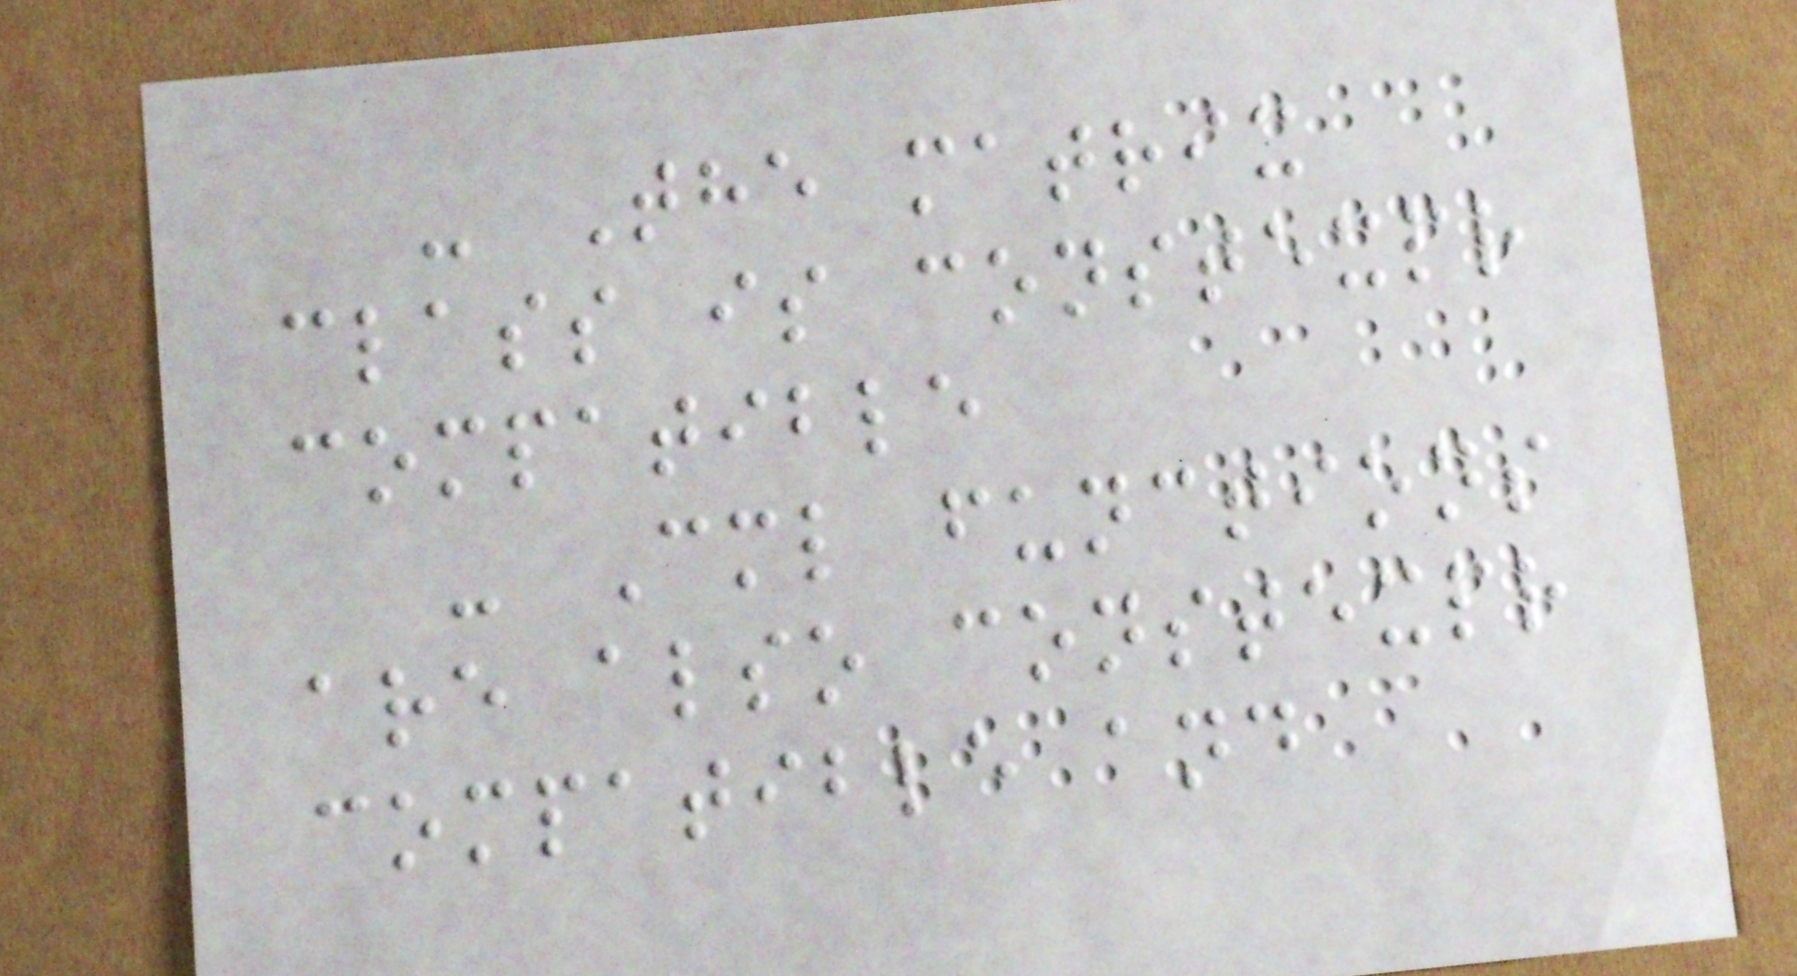- The matrix
class is constexpr
compatible
- Cml functions
are also constexpr
compatible and
